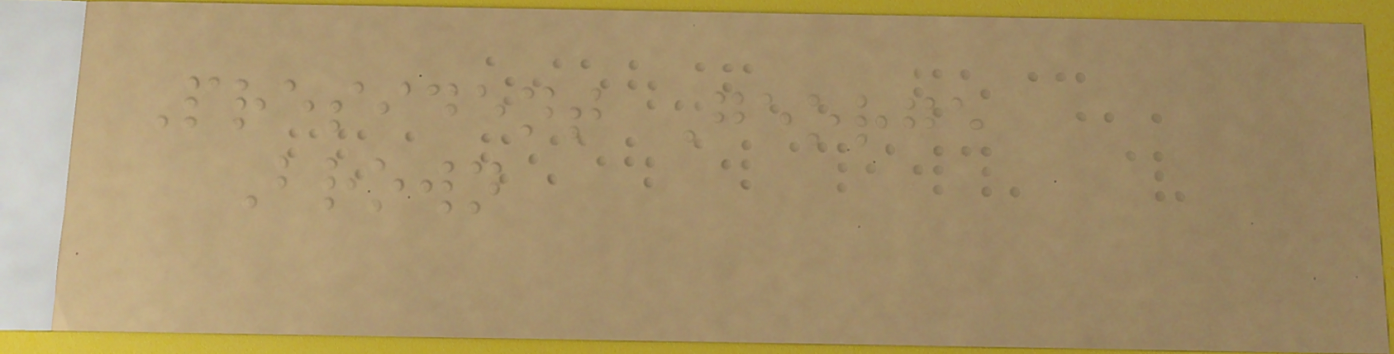President George
Brown
